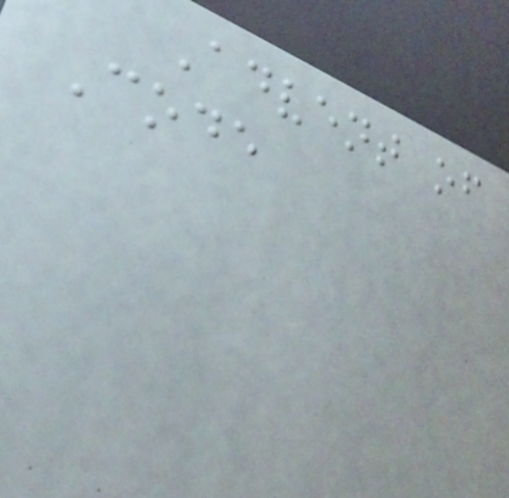Advent of
Code
